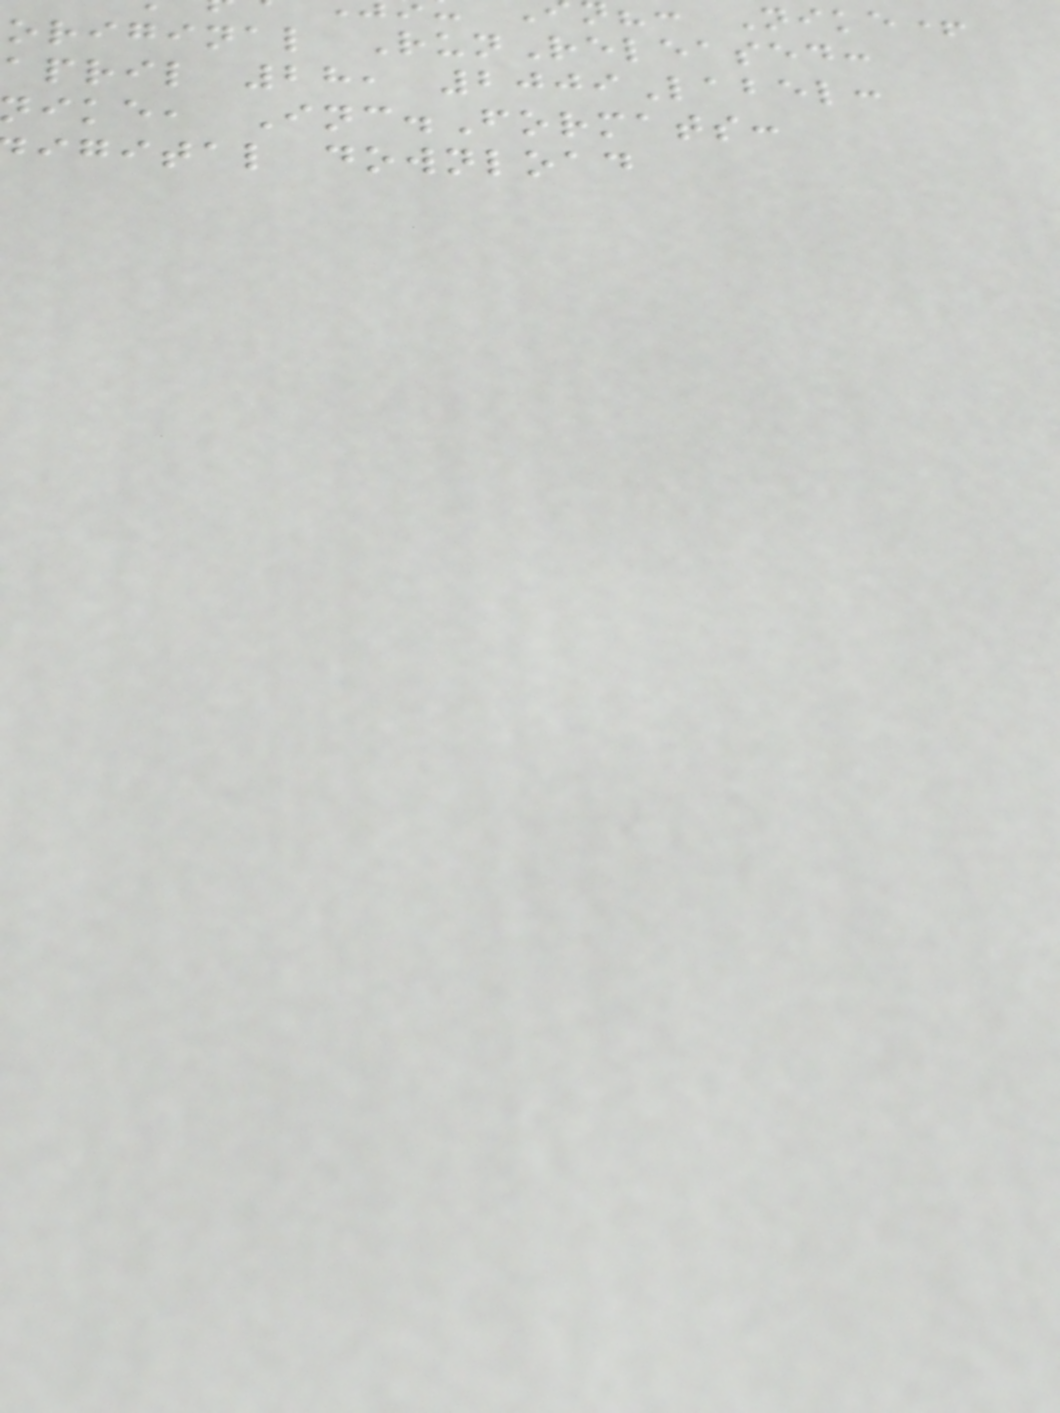: Nike+
original RunReleased:
april 28, 2009Label:
ike, Inc.Formats:
igital download
